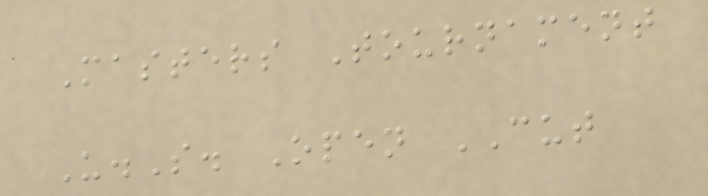Masters Tournament
U.S. Open CUT
